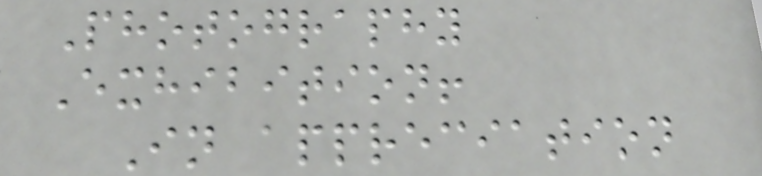Photography
Exhibition!
In appreciation
